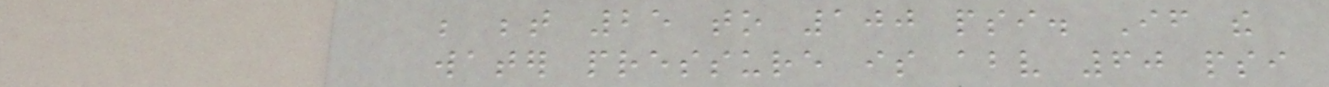be between 25 to 100 psi. If the
water pressure is above 60 psi
